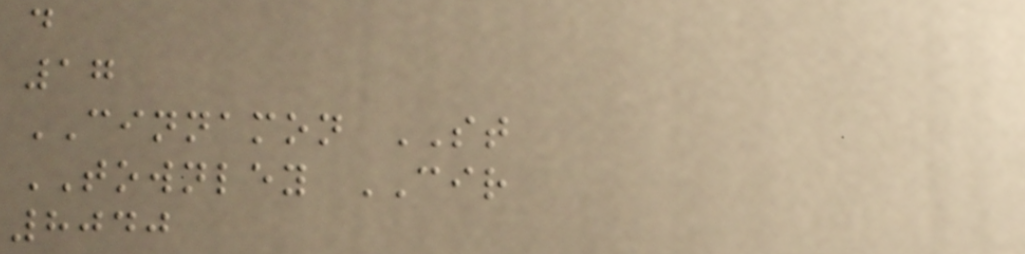d
17
CINNAMON ST
TOWNLEY CIR
8040
